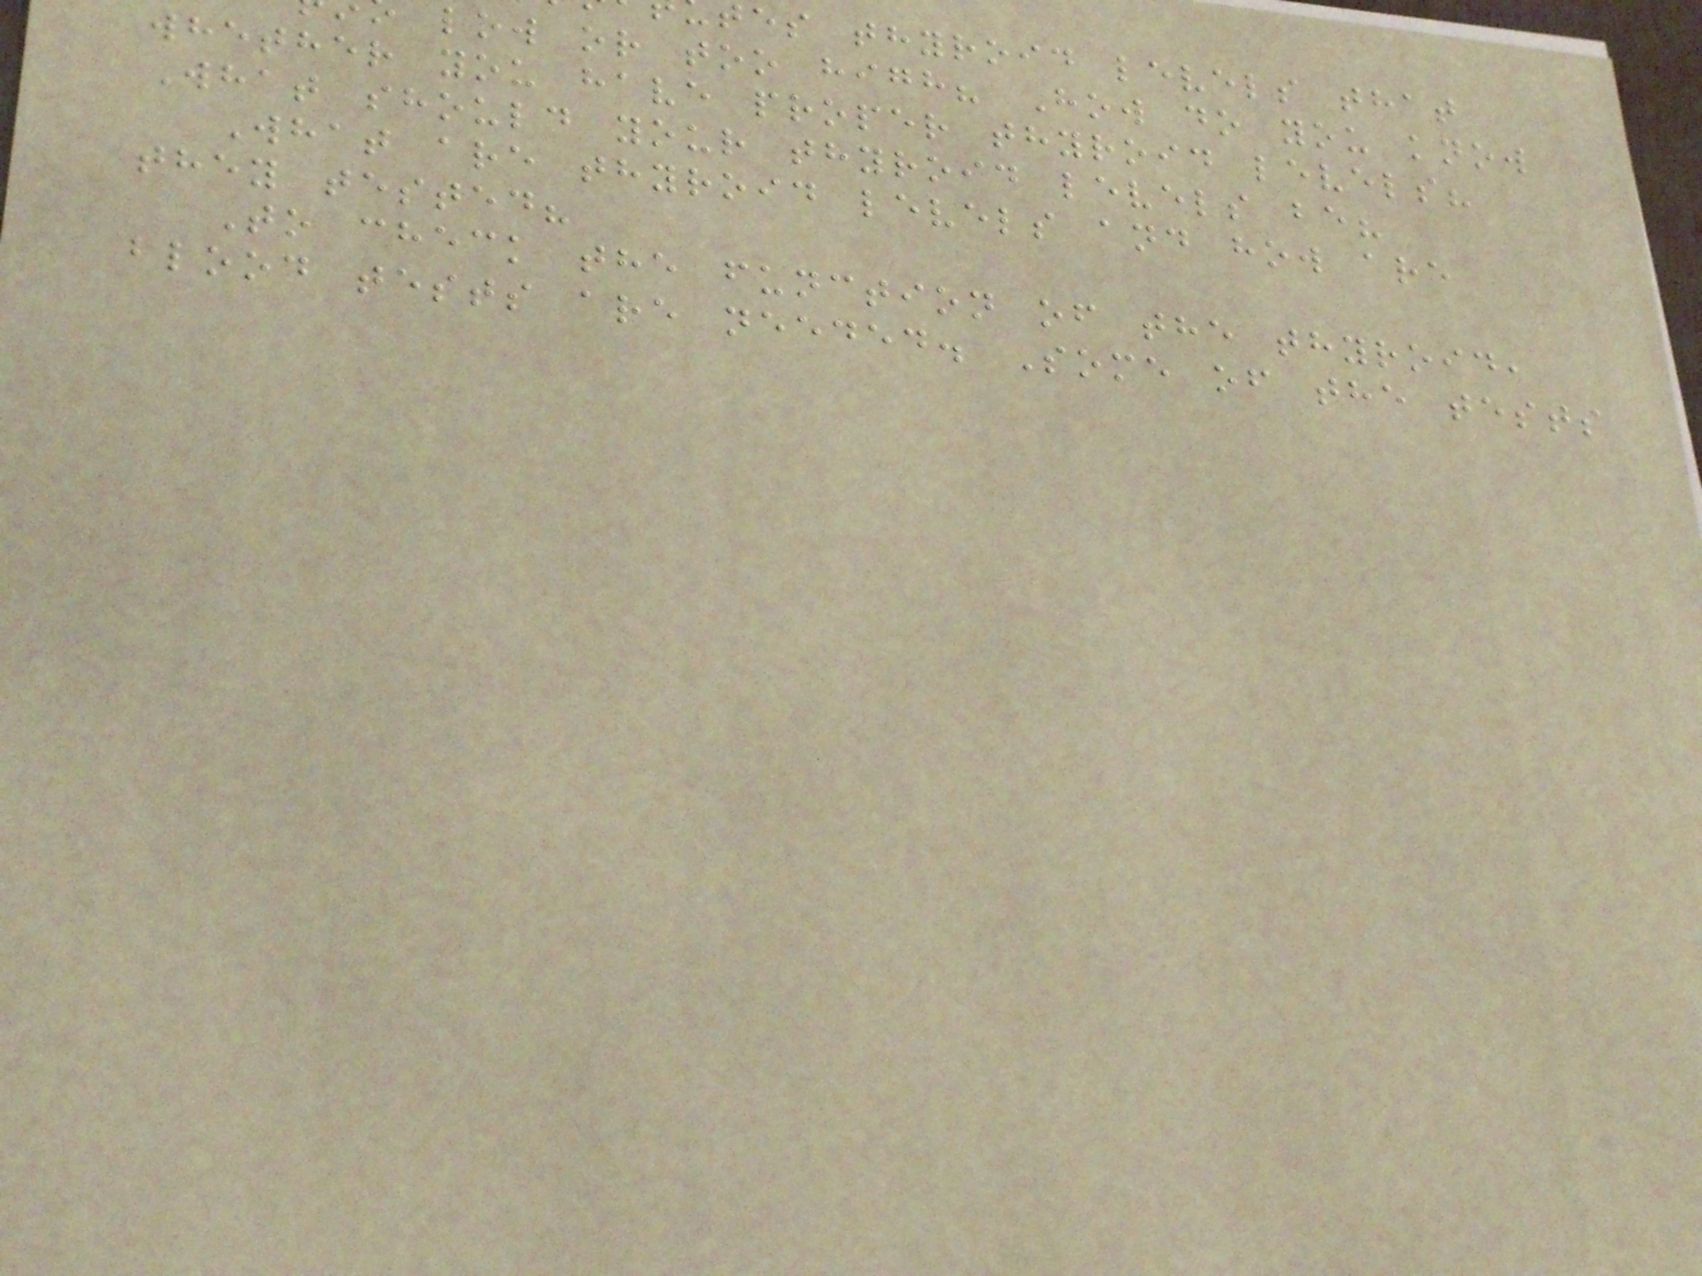tes thyroid levels that
low or too high? How do you know
whether you have proper thyroid levels?
What should your thyroid levels be?
What are thyroid levels and how are
they tested?
To check the function of the thyroid,
blood tests are needed. Some of the tests
